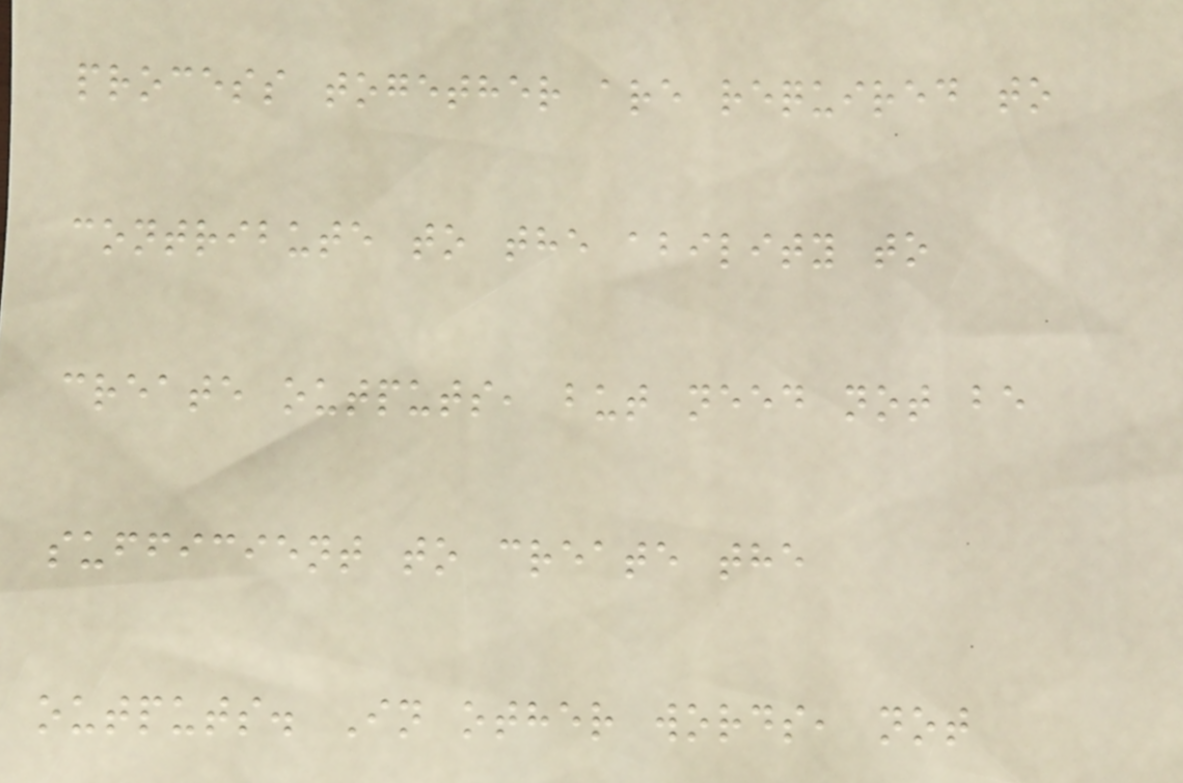process together are required to
contribute to the ability to
create outputs, but need not be
sufficient to create the
outputs. In other words, not
